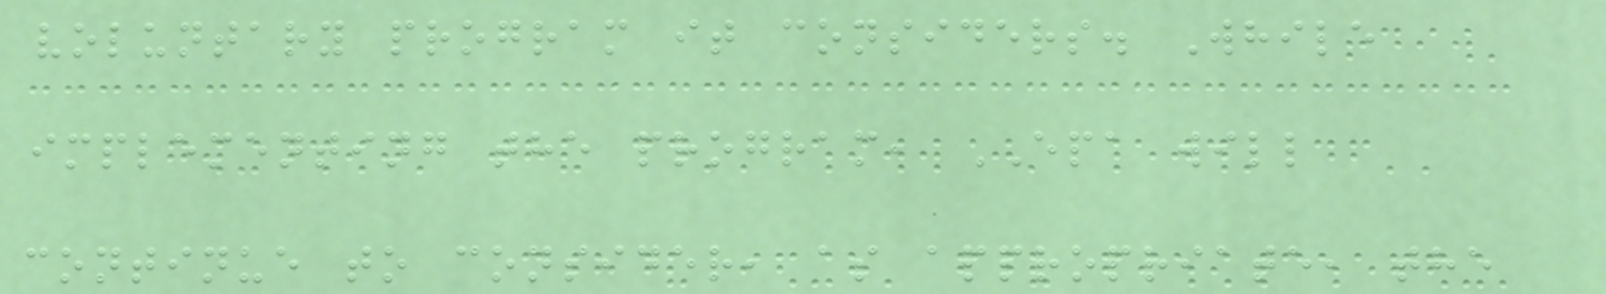voluntary program it considers. While
implementing the program, EPA will
continue to consider, as appropriate, the
